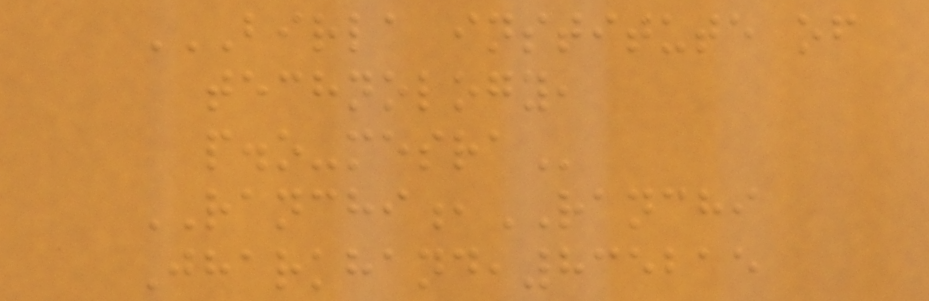BIRLA INSTITUTE OF
TECHNOLOGY,
P.O-MESRA
RANCHI,RANCHI
Jharkhand,835215
